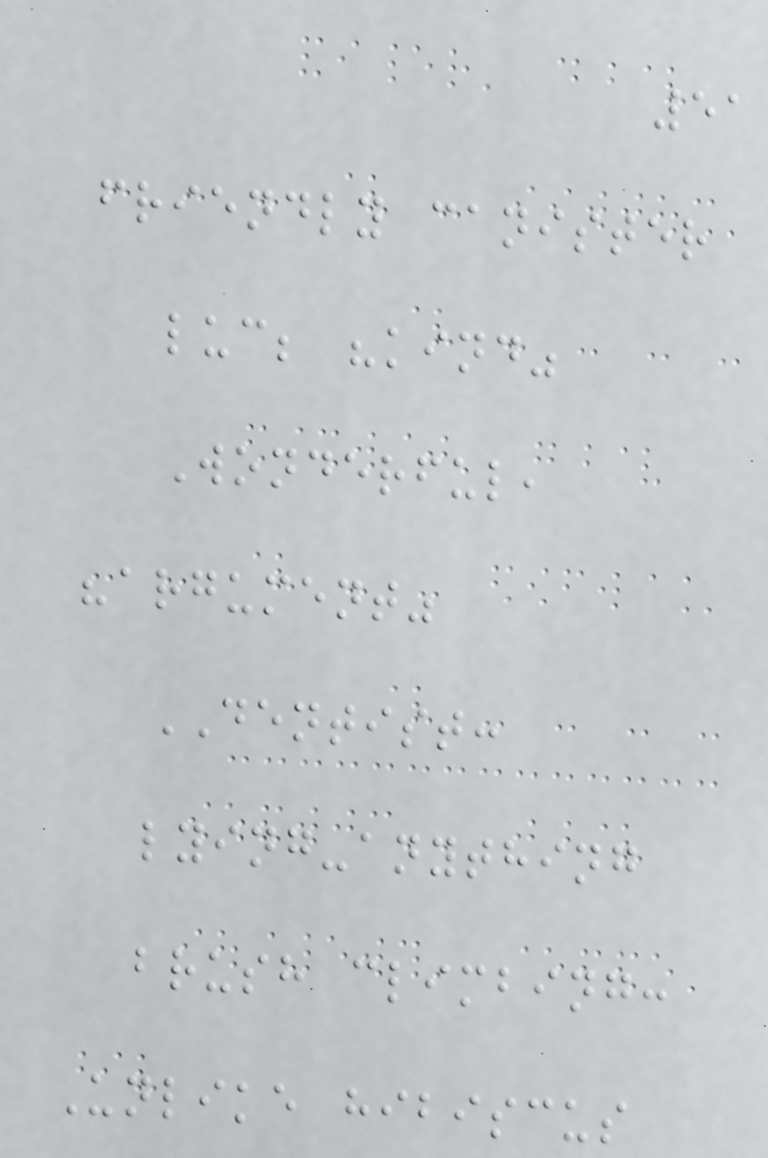51
friendly canister
luc; "kind"
Wonderful,
"argument"
DENTIST:
lying-anything
brush climbing:
Unlike hibiscus
